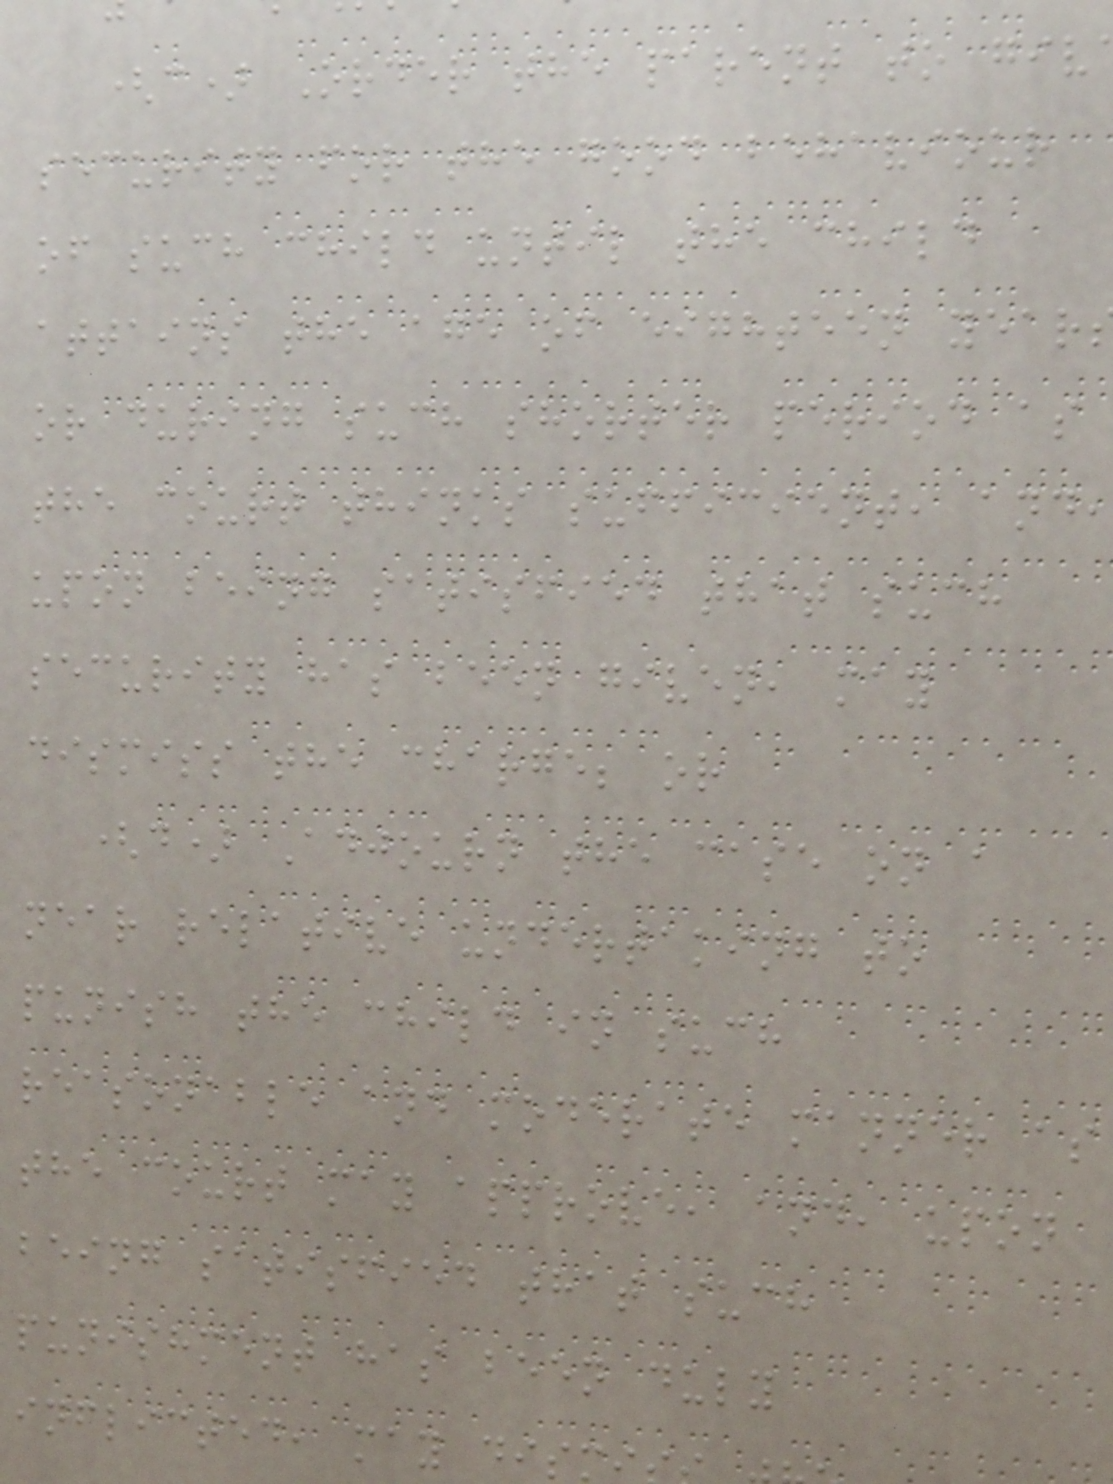(c) Order the parent to giv
security for the good behaviour
of such child until the child
attains the age of eighteen year
or during such shorter period as
the court thinks sufficient, and,
upon being satisfied that such
security has been given, may
dismiss the charge; or
(d) Adjourn the case on a
near relative undertaking to
punish the child in such
reasonable and moderate manner as
the court may approve, and, upon
being satisfied that such
punishment has been duly
inflicted, may dis
